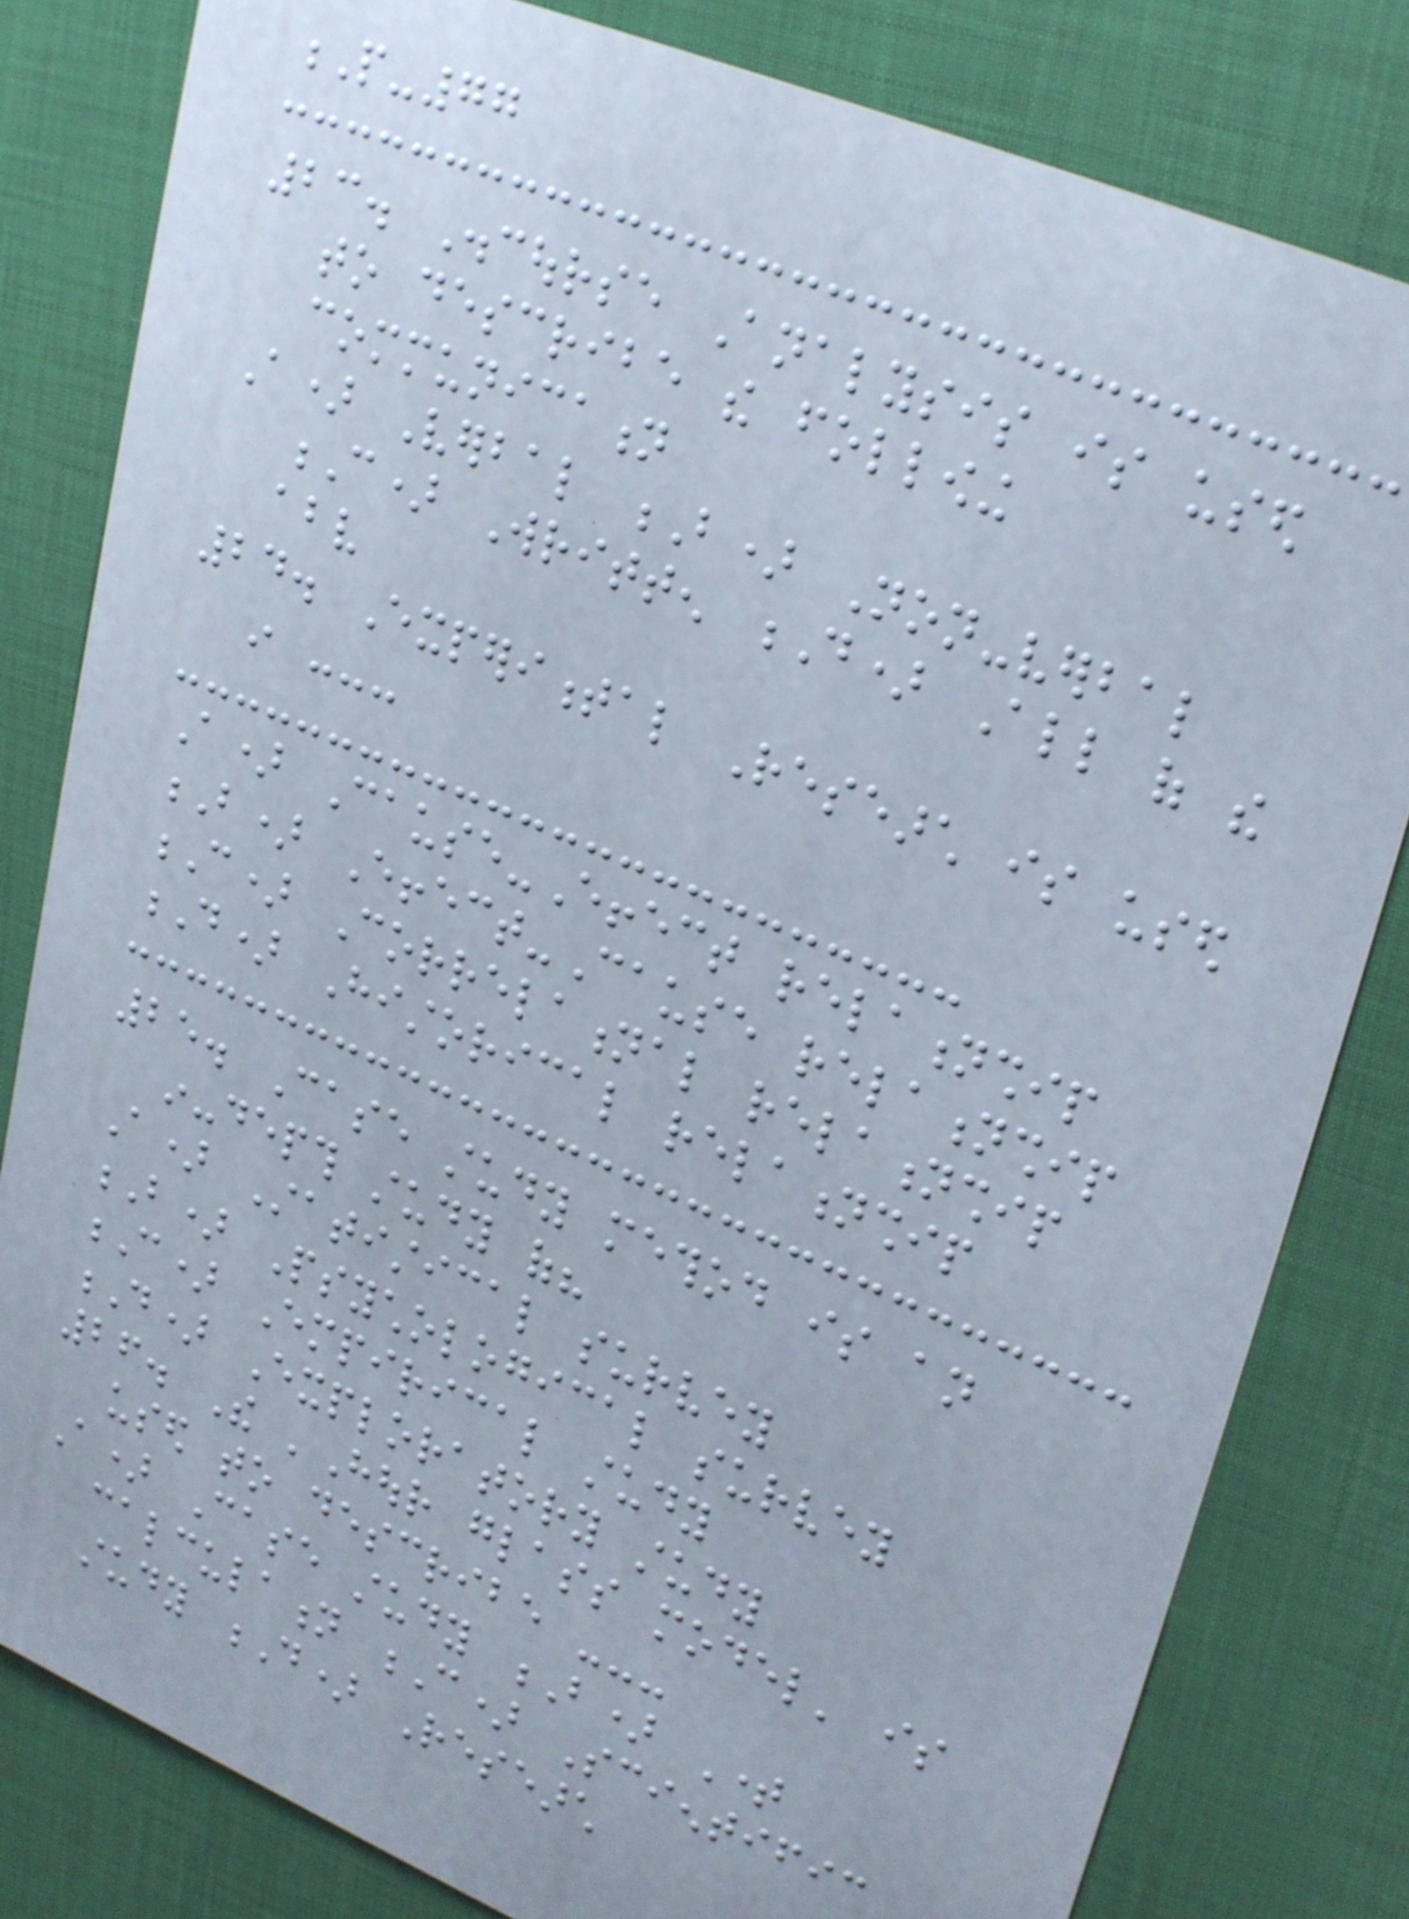P-77
23. Discourse Analysis is used
to describe the following
communication
A) Verbal B) Non-verbal
C) Written D) All of the
above
24. Experimental Research is used
in ---
A) Cause-Effect relationship
B) Effect-Cause relationship
C) Correlational relationship
D) Historical relationship
25. Case study method is an
in-depth study of?
A) Statistical survey
B) Psychological survey
C) Empirical study
D) Exploratory study
26. The 'Hour glass model' is
used to describe ---
A) Case study B) Time
calculation C) Scientific
study D) Research
